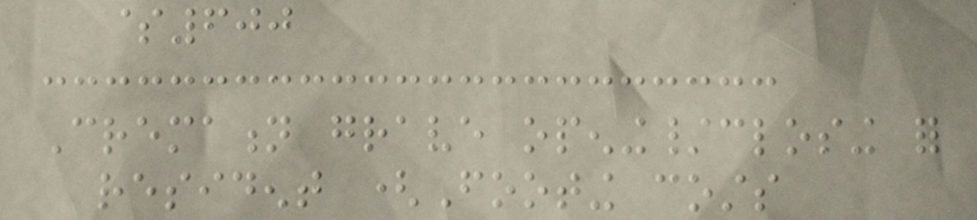$600
Cremation grave opening/closing for
resident (Footing costs
